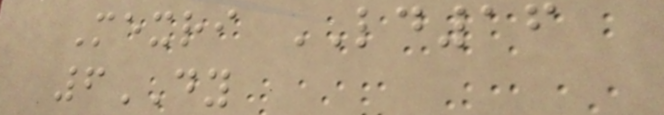Mexri LD16
6DY
